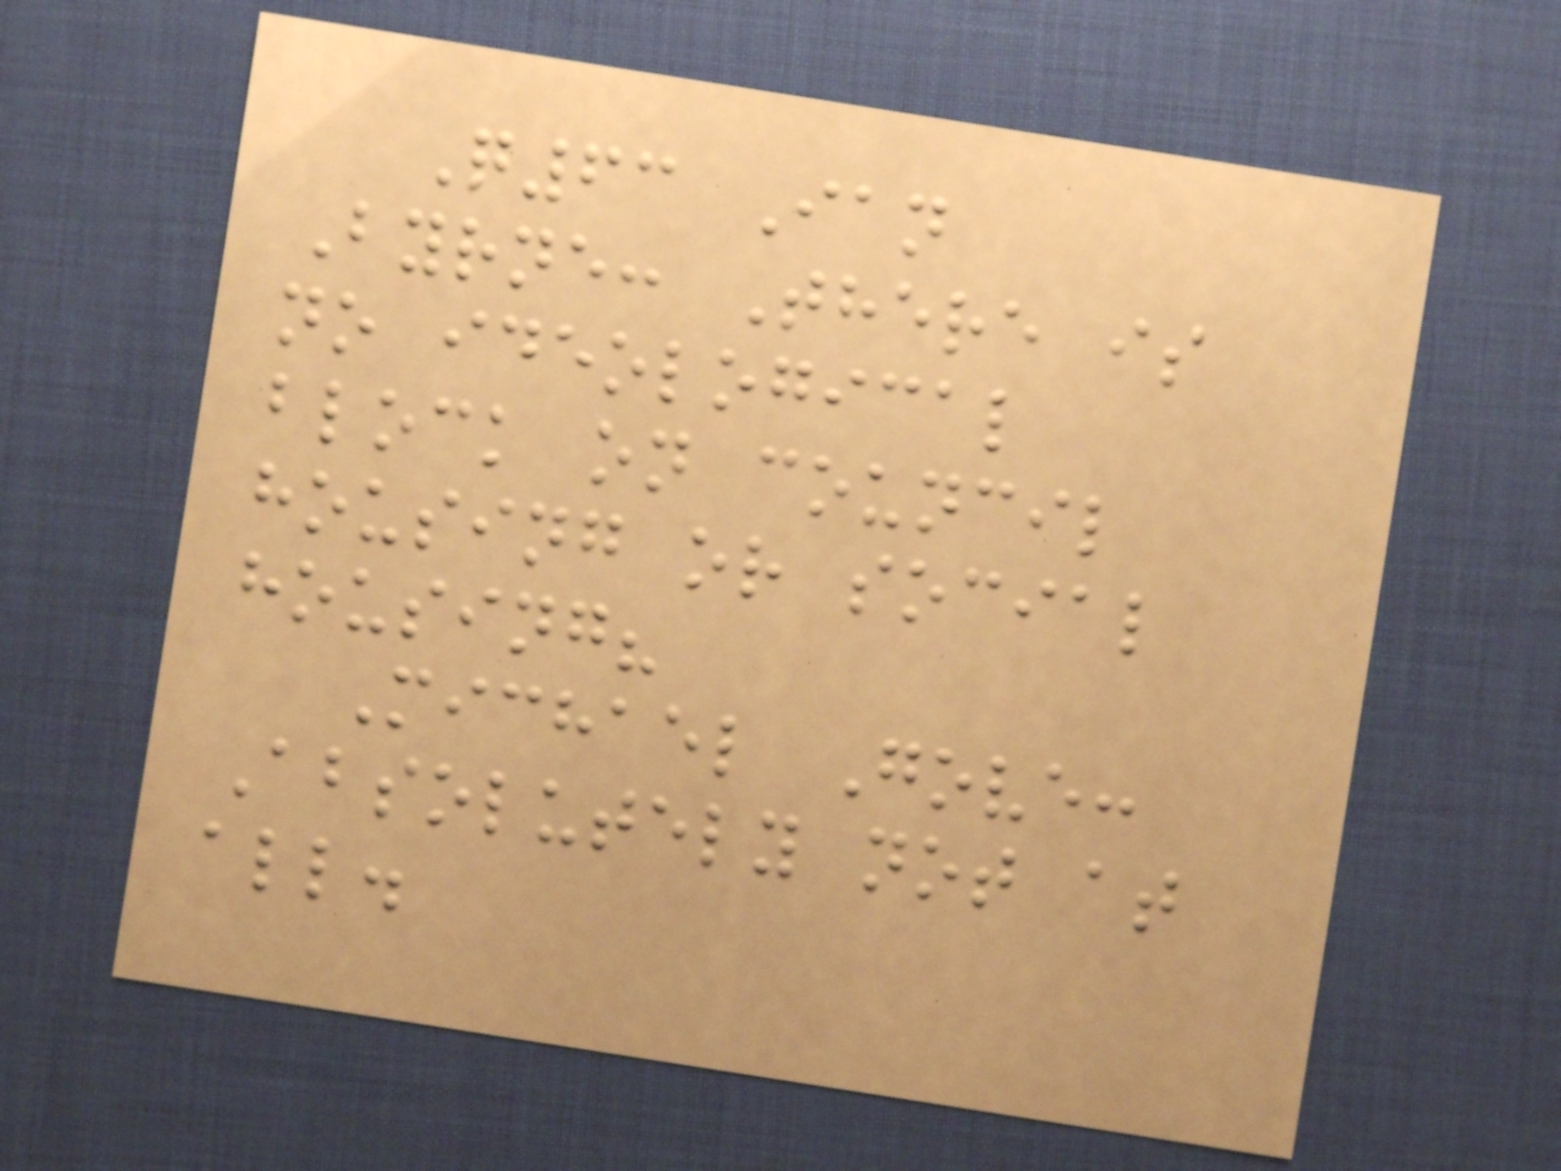Q63 Ian
Byrne: There is
no ideological
block on council
housing or social
housing?
Michael Gove:
Absolutely not at
all.
